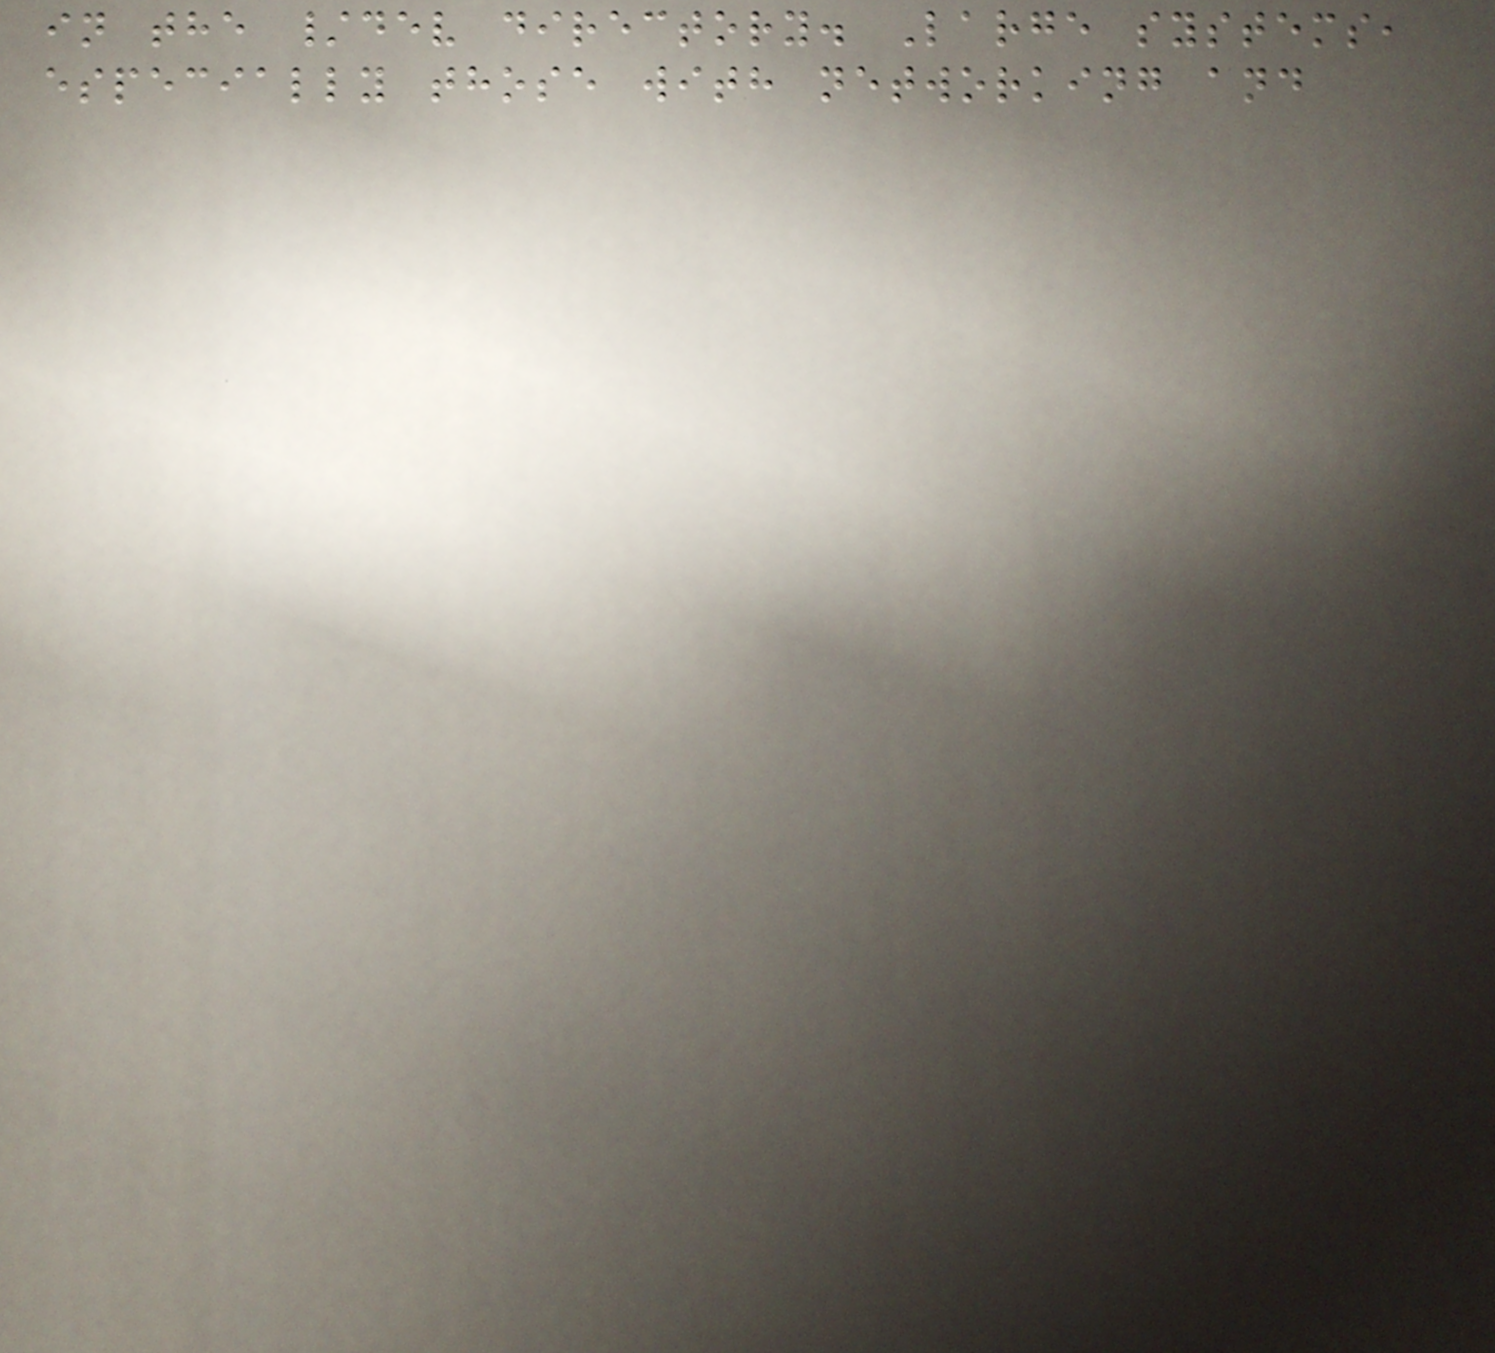in the /dev directory. Large systems,
especially those with networking and
